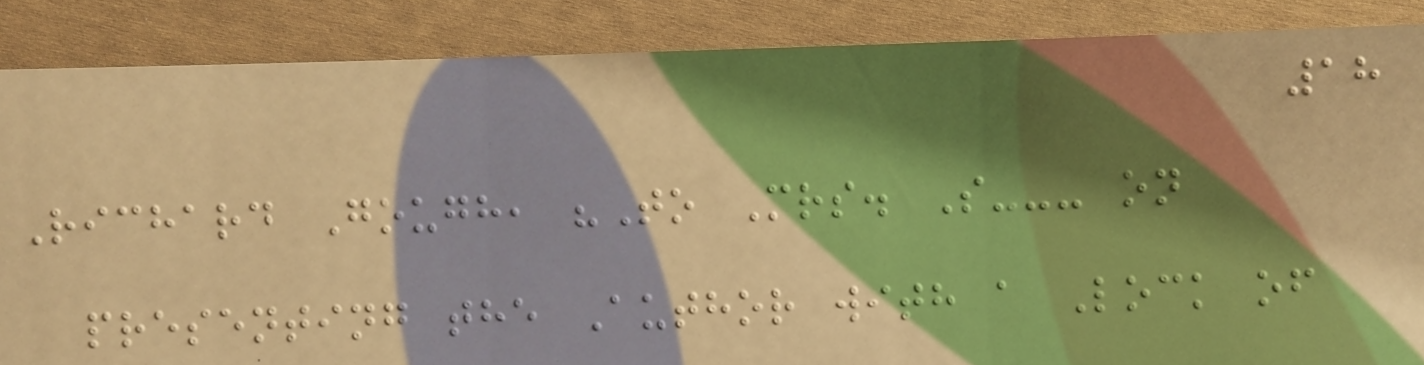18
Richard Gough, "To Mrs. S--- on
presenting the Author with a Lock of
